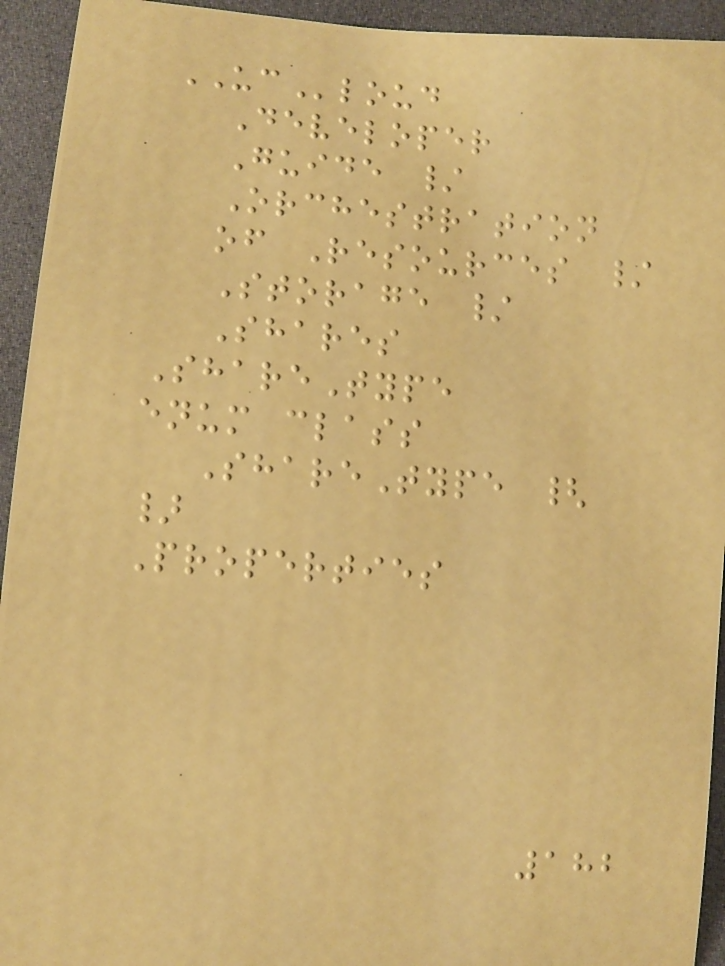UCloud
Developer
Guide /
Orchestration
of Resources /
Storage /
Shares
ShareType
enum class
ShareType {
}
Properties
182
